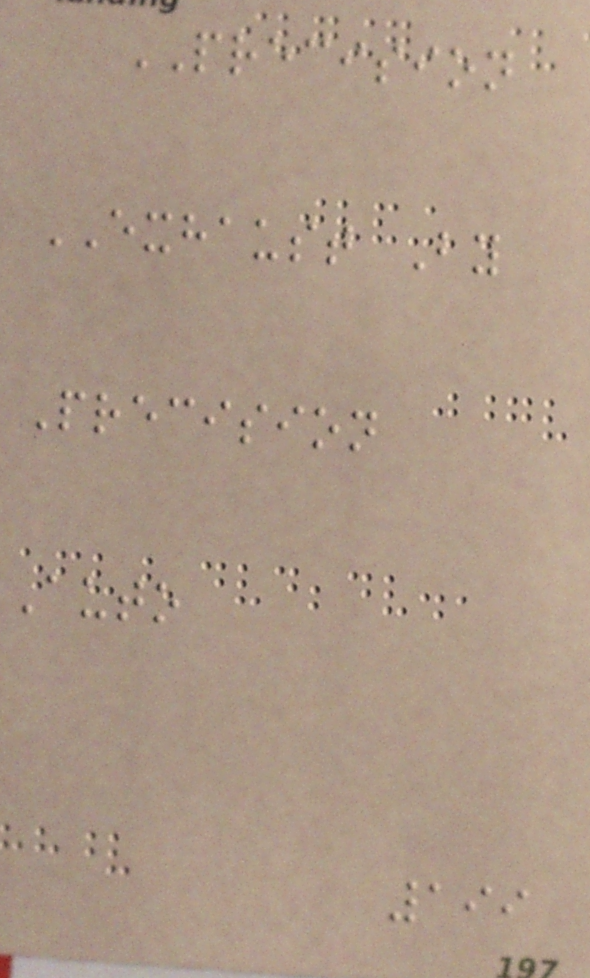PRECISION
EXHAUST By
Precision
Auto
199
